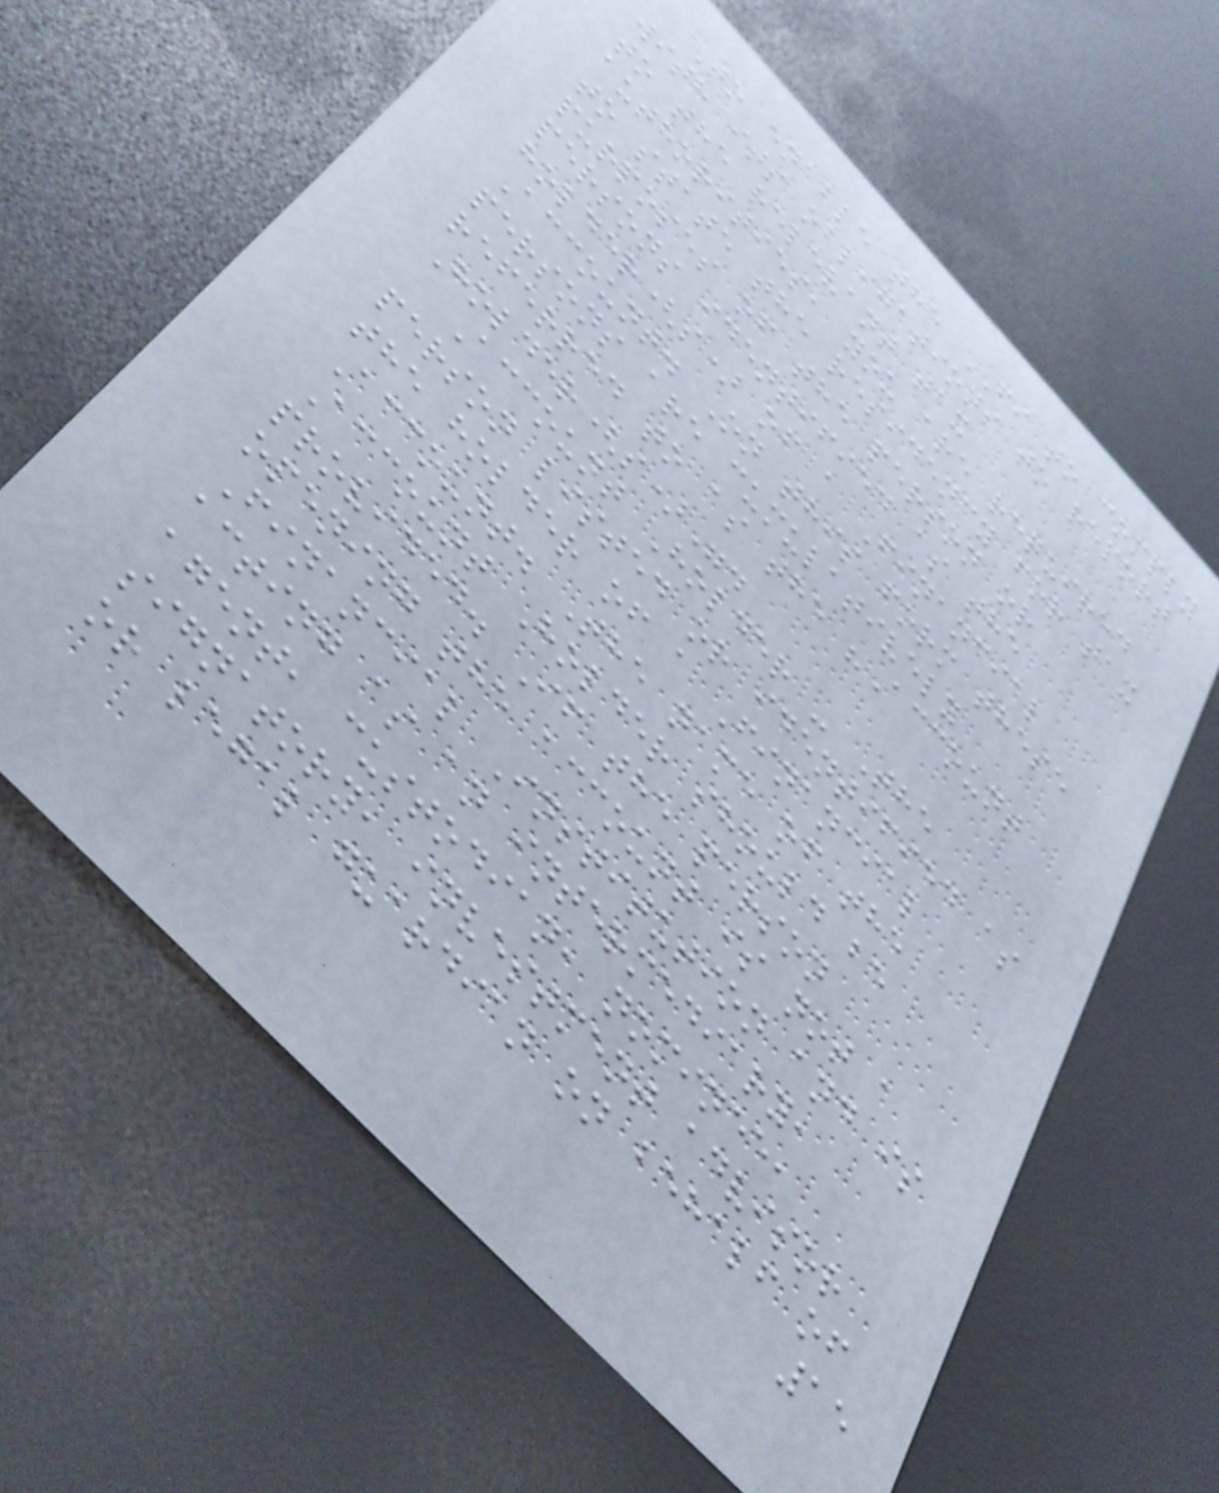To enable the FI to comply
with its obligations to report
to the relevant tax
authorities, you are required
to state the residency for tax
purposes of the person or
persons identified as the
holder(s) of a Financial
Account. On this form these
persons are cumulatively
referred to as the "Account
Holder(s)".
Account Holder - The
person listed or identified as
the holder of a Financial
Account. The name of the
Account Holder should be
provided. If the person
opening the account is not a
Financial Institution and is
acting as an intermediary,
agent, custodian, nominee,
signatory, investment advisor
or legal guardian on behalf of
15
